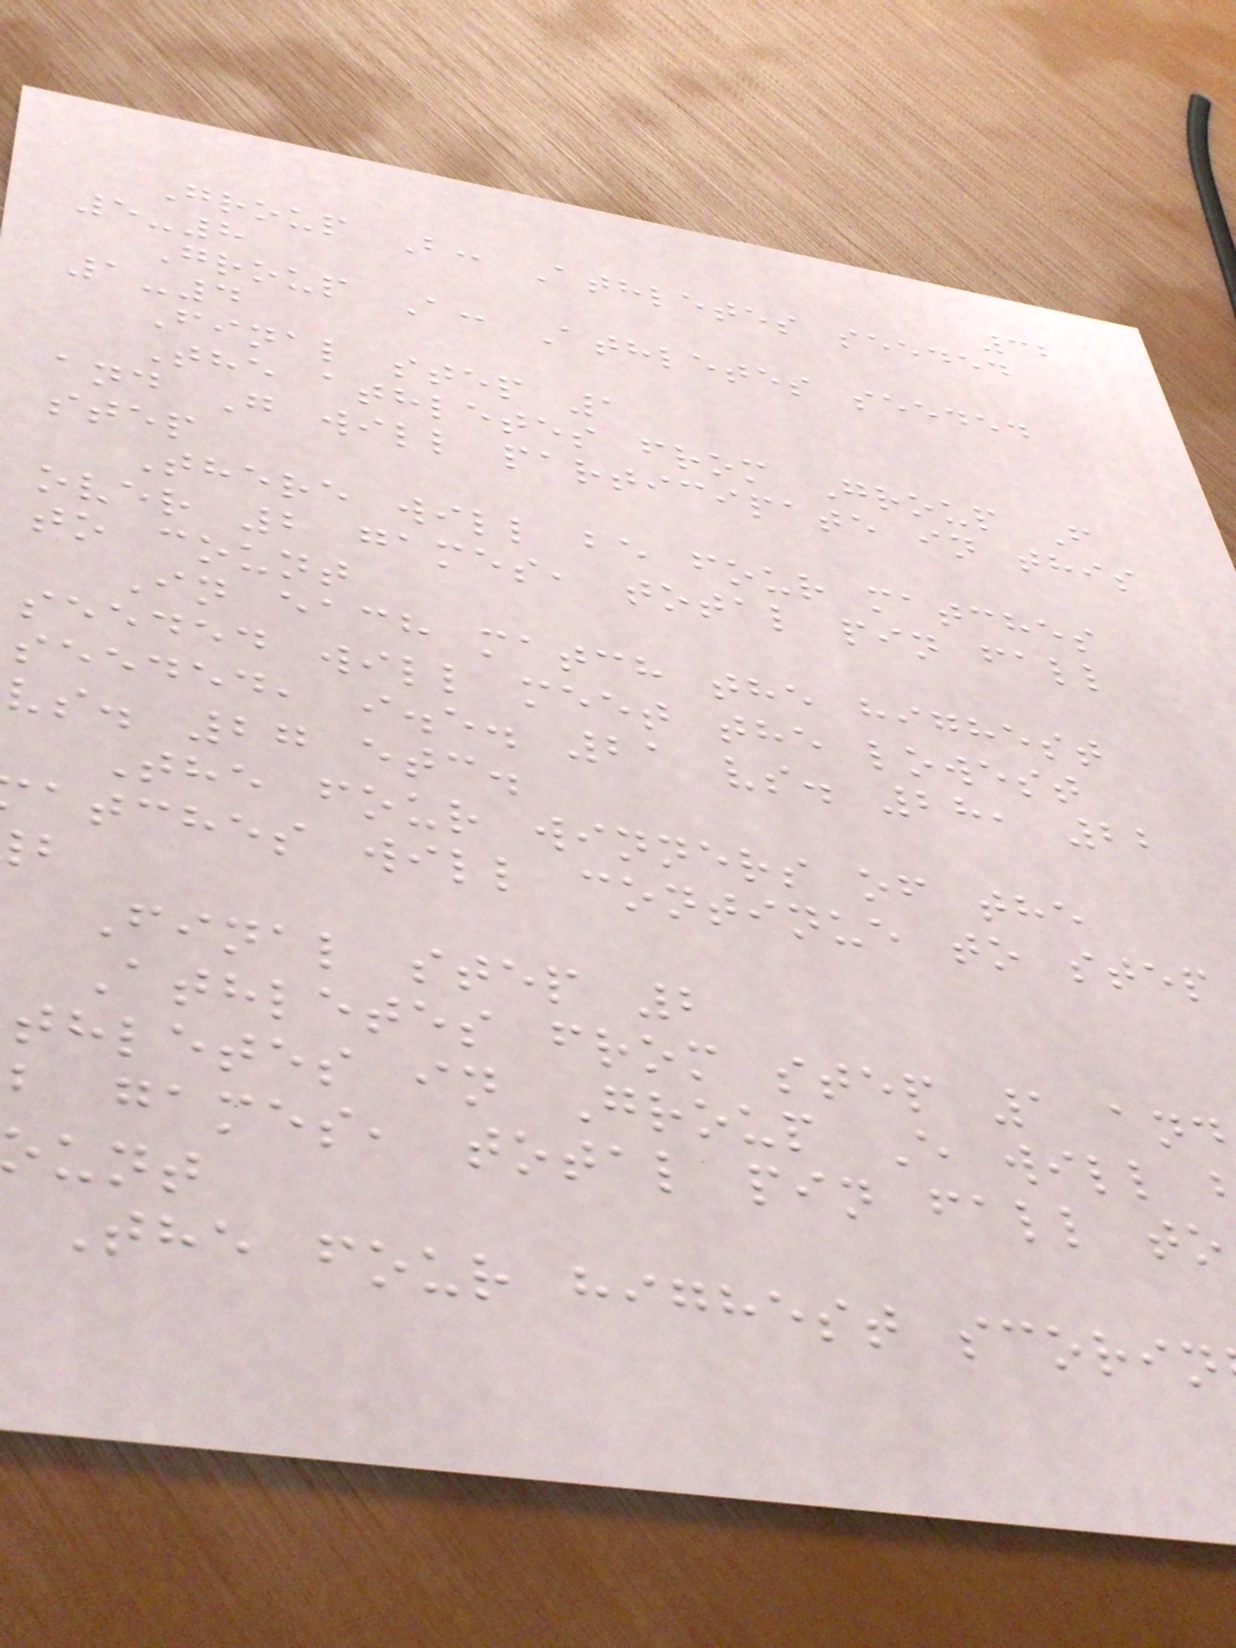32
Group B: Athletes seeded
5-8
Group A: Athletes seeded
1-4
Final step 1
The athletes from Group F
and G will participate in this
step
There will be four matches
over 2 games, total pin fall
to count
In each match the highest
seeded will meet the lowest
seeded, i.e. 21 vs. 28, 22
vs. 27 etc.
The four winners of the
atches will continue to step
Final step 2
Athletes from step 1 and
thletes in Group E will
b games, total pin fall to
The four highest scorin
